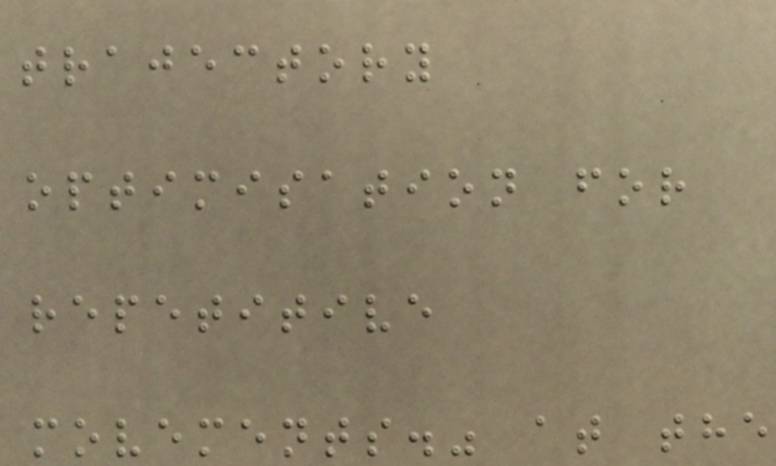trajectory
optimisation for
repetitive
movements." at the
